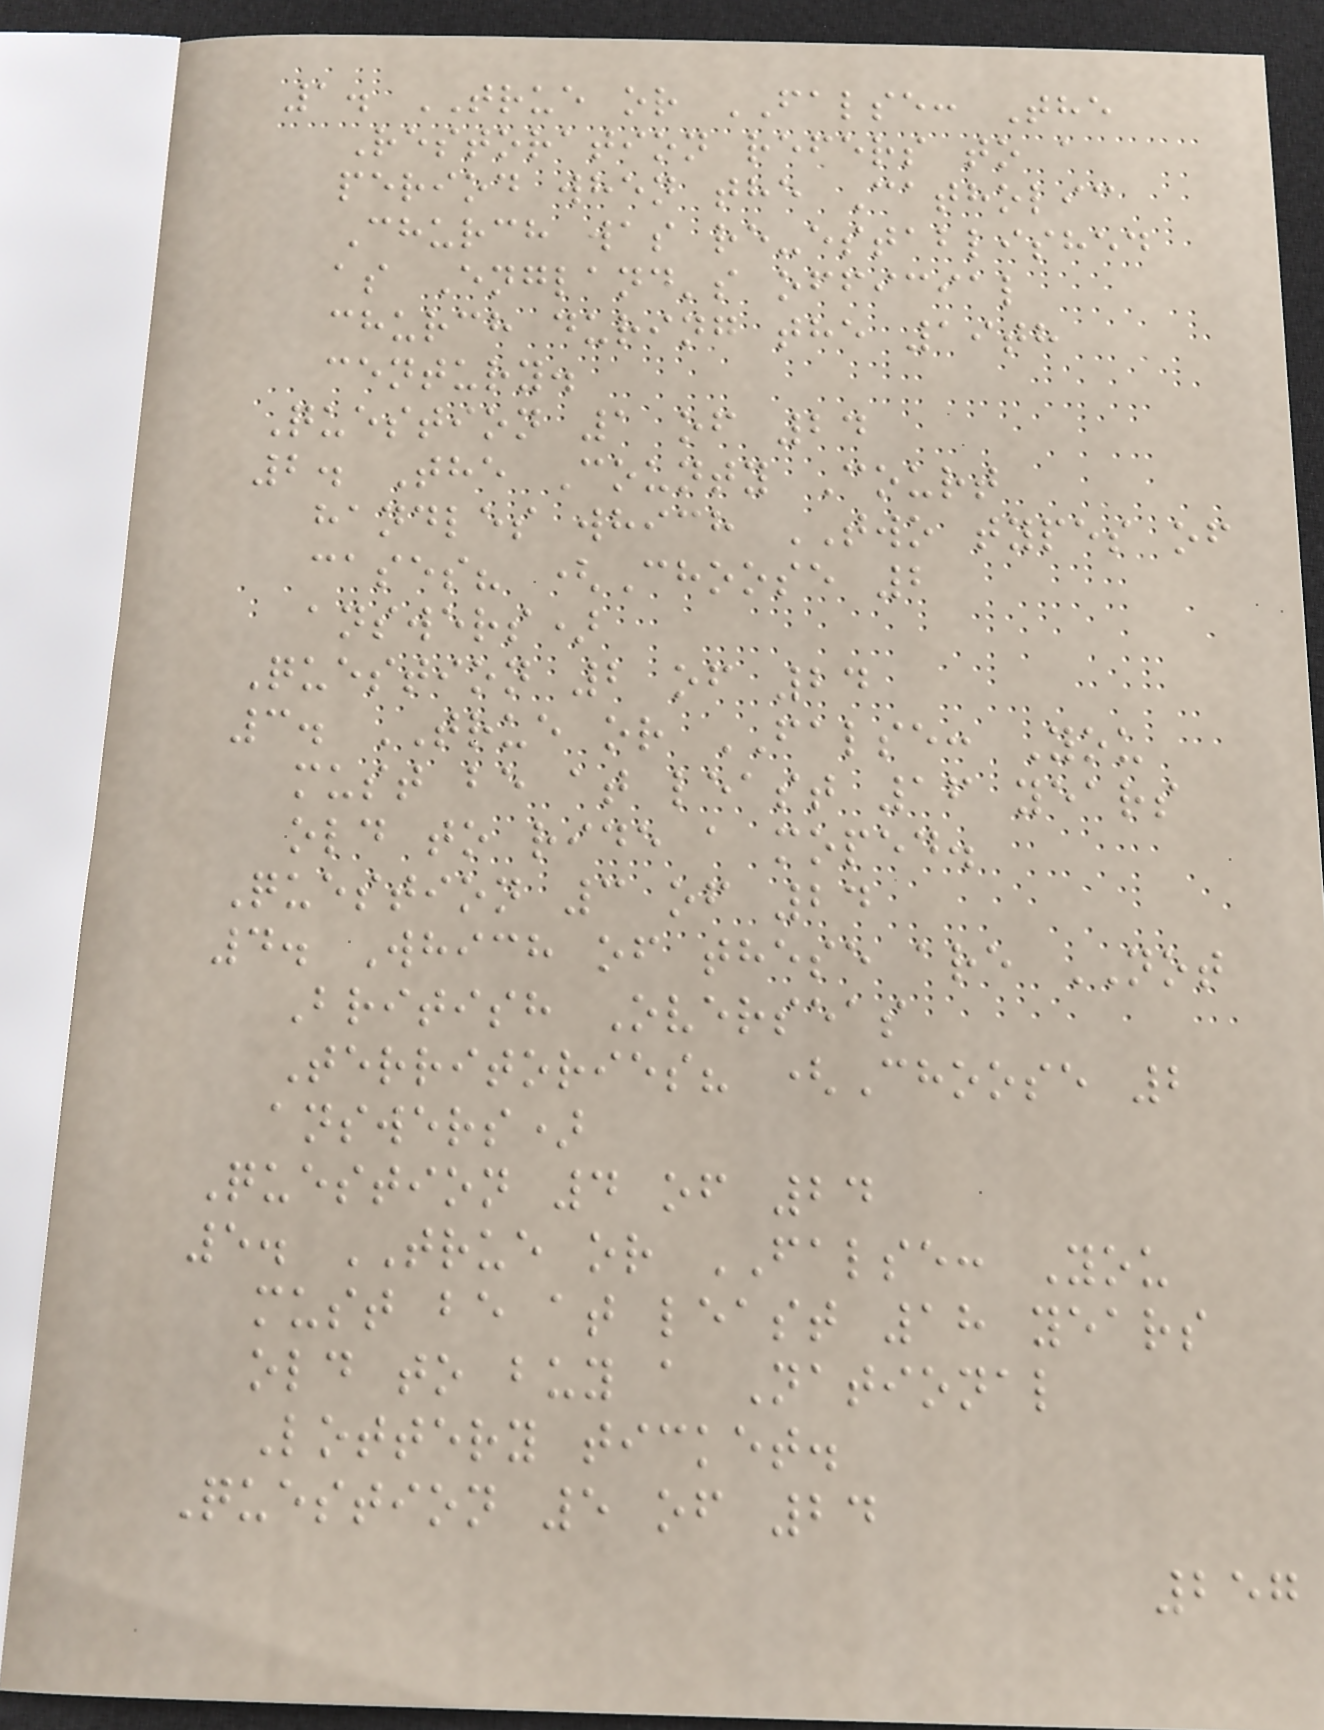1. TRUE or FALSE: The
Restoration refers to a
period when the Catholic
Church was re-established
as England's official
church during the 19th
century.
Question 1 of 24
2. The County Court
handles which TWO types of
cases? (Choose 2
answers)
Question 2 of 24
3. TRUE or FALSE: You
must be at least 16 years
old to ride a moped.
Question 3 of 24
4. Which of these are NOT
British Overseas
Territories? (Choose 2
answers)
Question 4 of 24
5. TRUE or FALSE: You
must be at least 18 years
old to buy a National
Lottery ticket.
Question 5 of 24
257
